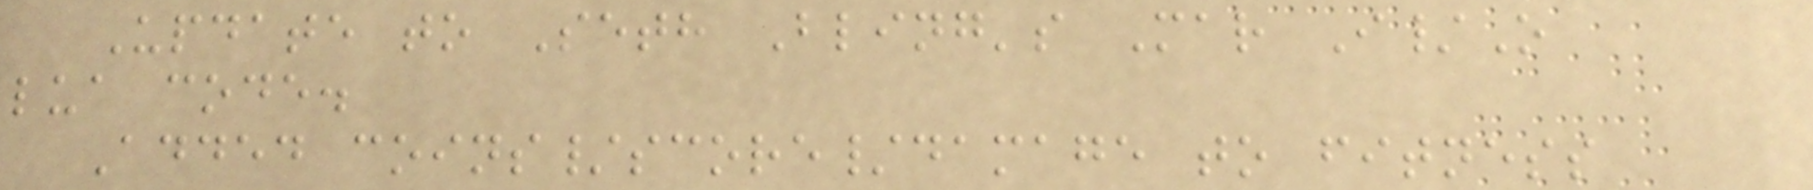Update to Seth Bling's Mar I/O
lua code.
Added coins/score/damage to fitness
